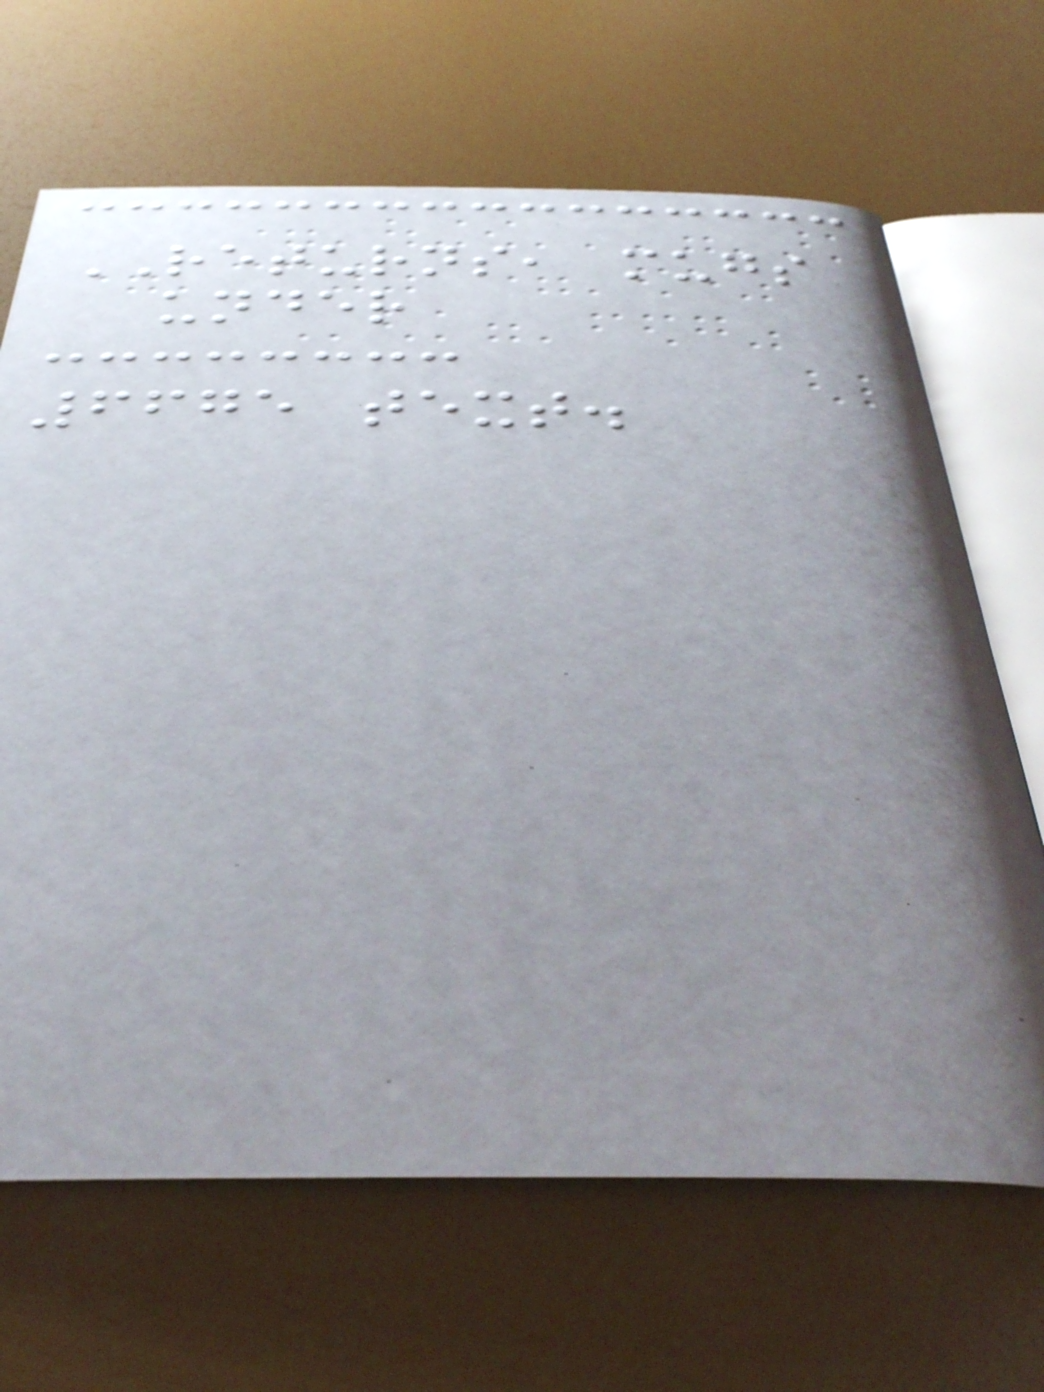RETURNS, mugs
under
6675 text.
